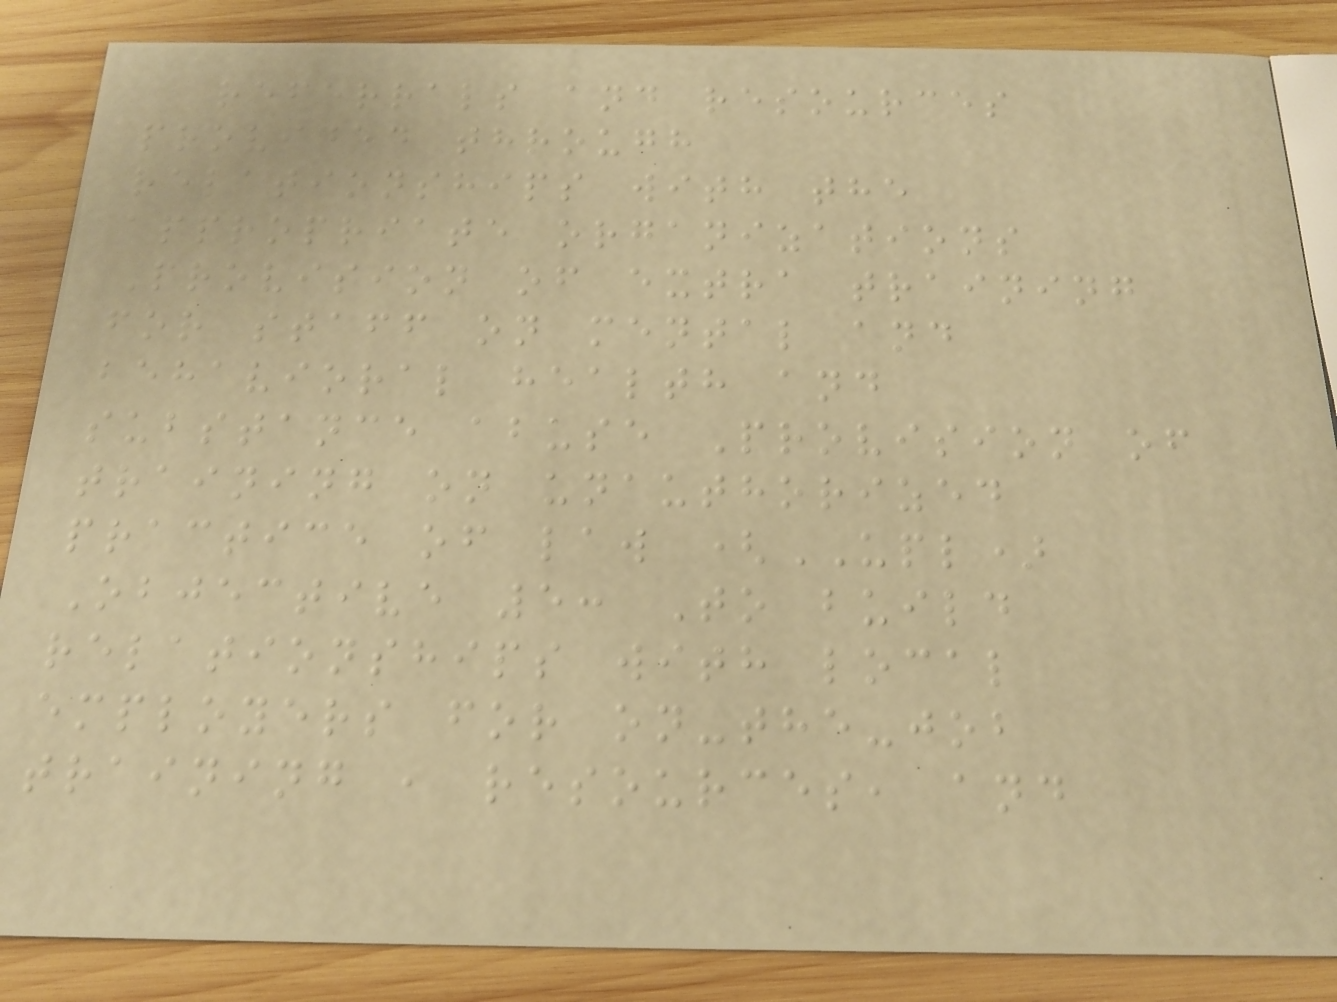referrals and resources
provided through
relationships with the
appropriate organizations
Provision of extra training
for staff on mental and
behavioral health and
substance abuse Provision of
training on unauthorized
practice of law (UPL)
Objective 5: To build
relationships with local
employers for on-the-job
training , resources, and
